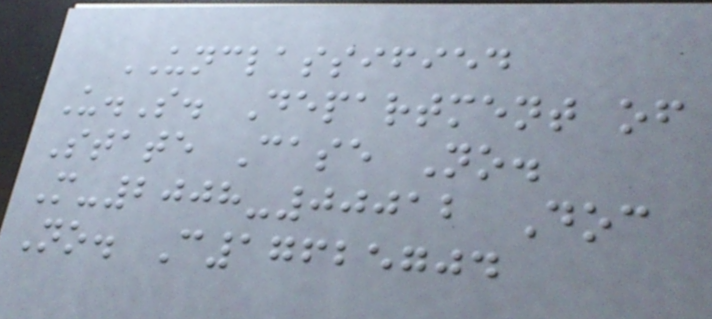UNCLASSIFIED
U.S. Department of
State Case No.
M-2008-00012 Doc
No. C17625704
